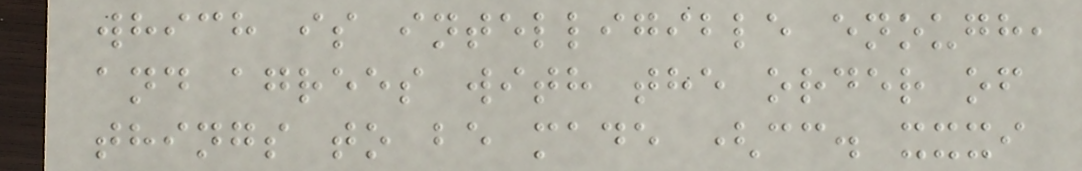which is intelligible enough,
and agrees with the order of
things to be made (cc. xxxi
